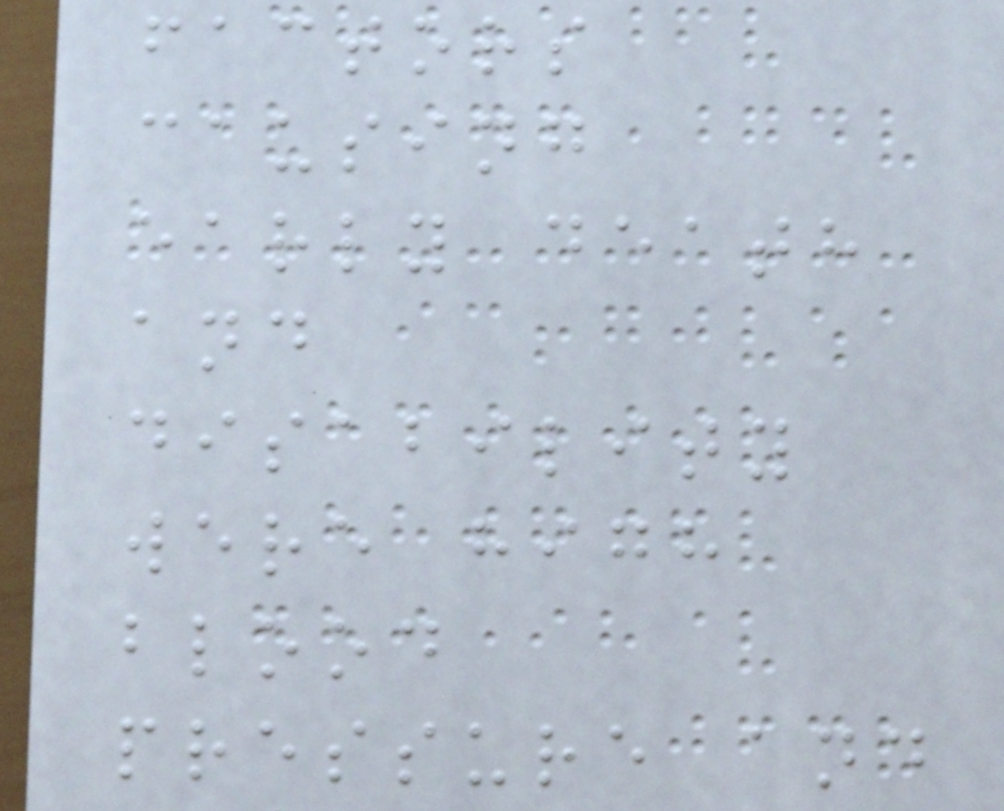factors
causing
early death
and
disability
were high
blood
pressure and
